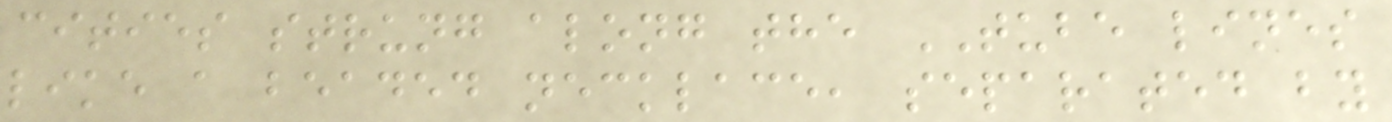cities strung along the TUBE lines
like a beaded necklace, separated by
